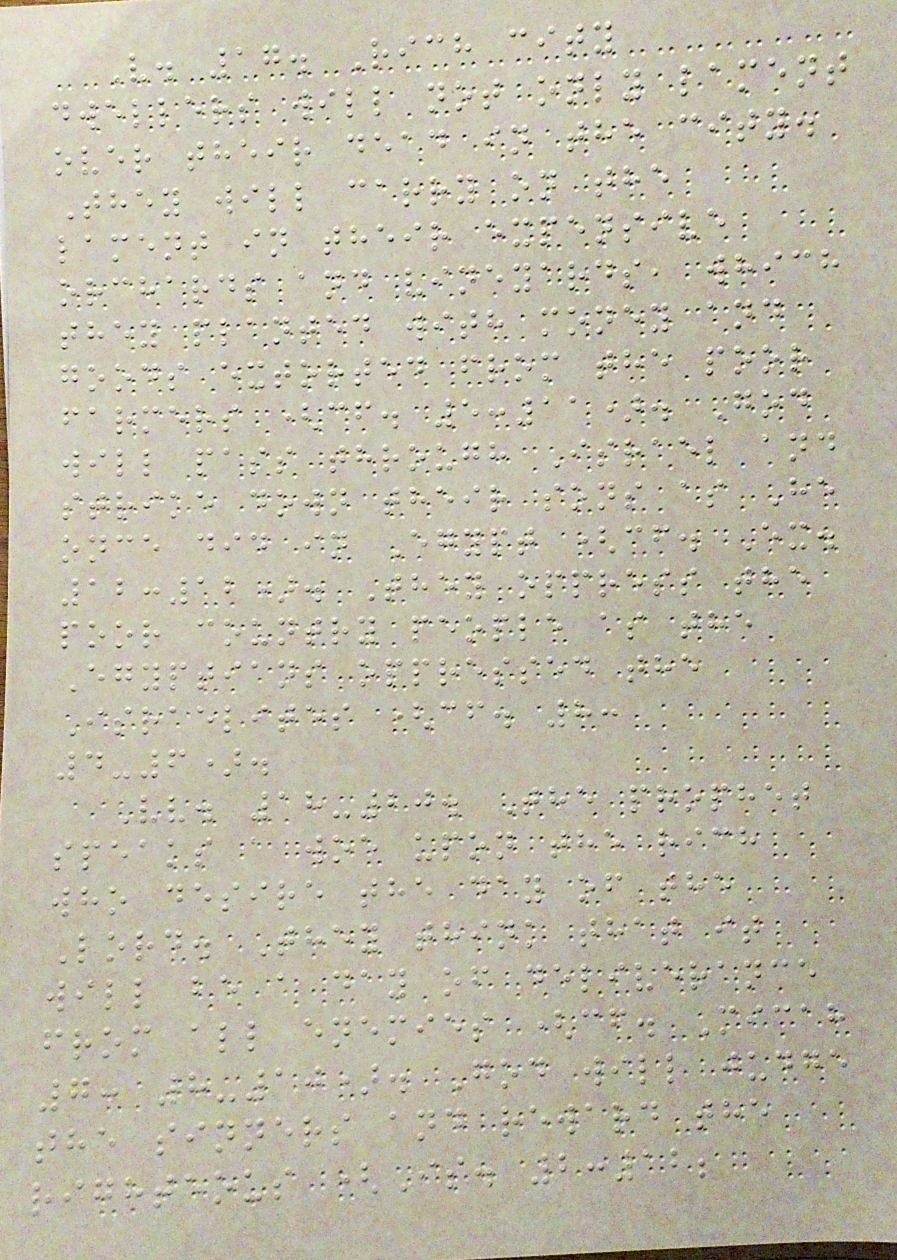V. 17. Rich city
dwellers will not only lament
over their dead in the city.
They will carry on the
lament in their expensive
orchards and vineyards, which
they planted with money and
goods extorted from the poor
farmers (cf. 5:11). God
will pass through Israel and
strike down their sons as He
once did in Egypt (cf. Ex.
12:12). They oppress the
poor country people as the
Egyptians oppressed the
Israelites (cf. 8:
4-6).
Vv. 18-20. The prophet
speaks a woe upon the rich
who desire the day of the
Lord. They think that it
will be a day of deliverance
from all enemies (cf. Micah
7: 8-10). God will judge
the sinners and reward the
righteous (Is. 2:12;
